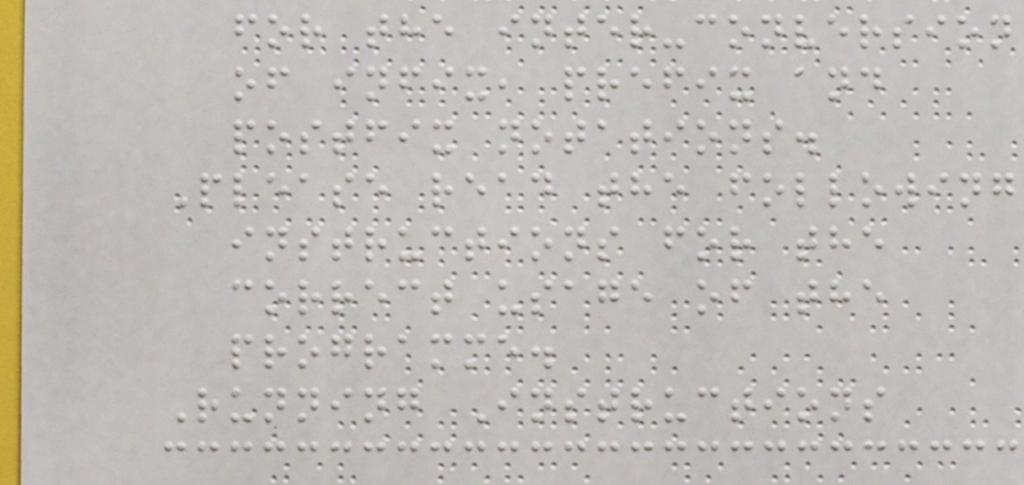for the inter-conversion
of infix, prefix and
postfix notations.
Please read the following
instructions for the
correct usage of the
programme.
Running Instructions
